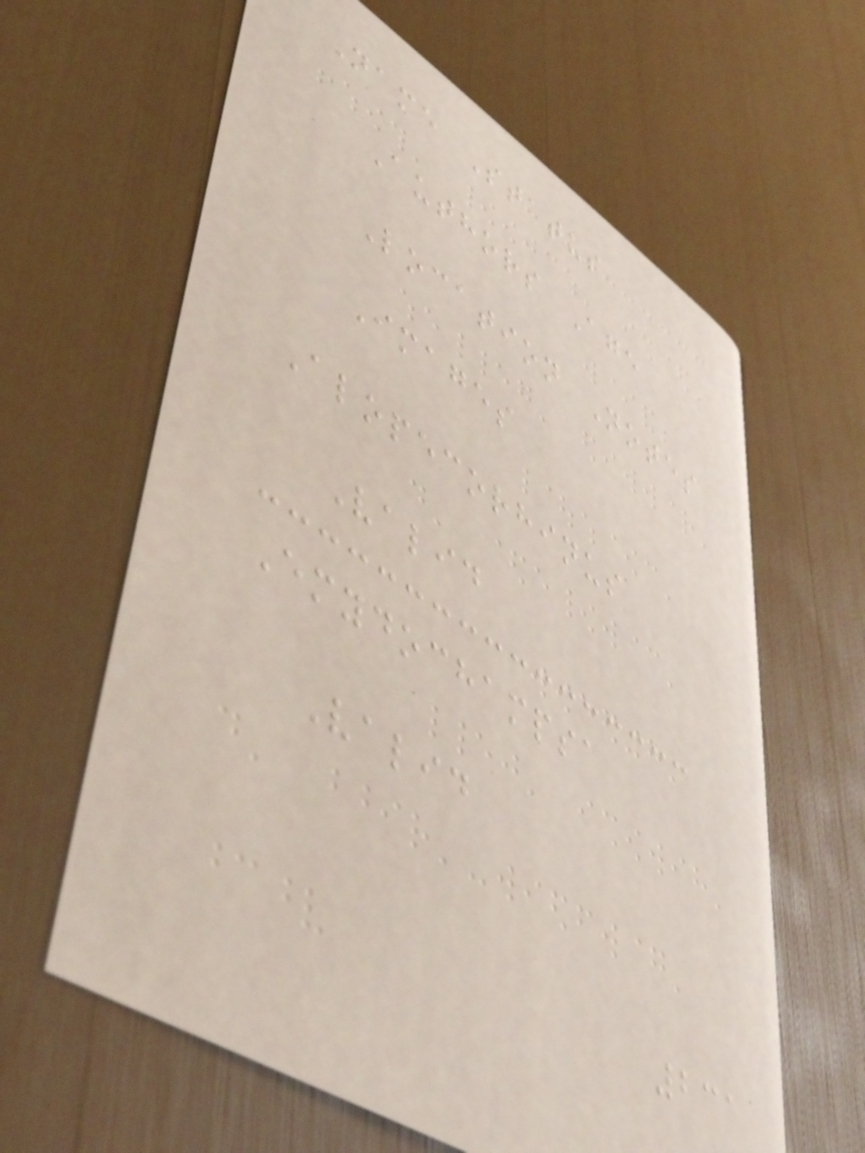Name Status
Authors Age
Location Notes
Images
Alopecorhinus
Valid
Emydochampsa
Valid
231
